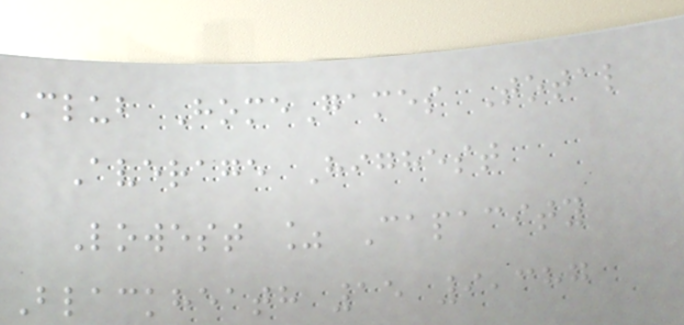Club HomeGames Total
Average Highest
Lowest % Capacity
Blackheath 15 9,387
